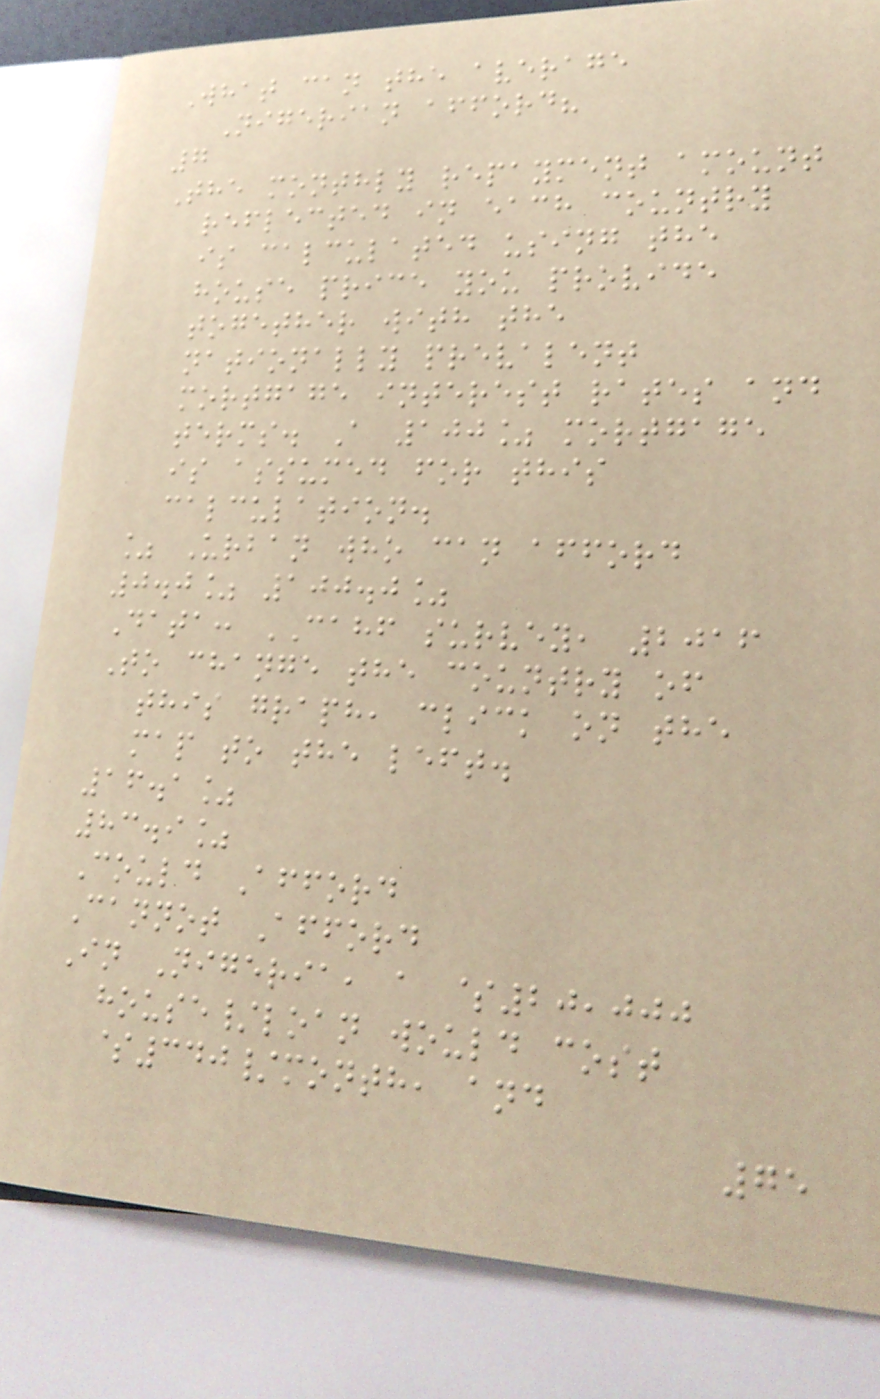What can the average
Nigerian afford?
7
The monthly repayment amount
reflected in each country
is calculated using the
house price you provide
together with the
nationally prevalent
mortgage interest rates and
terms. A 100% mortgage
is assumed for this
calculation.
% Urban who can afford
0.0% 100.0%
Data: CAHF survey, 2016
To change the country of
this graph, click on the
map to the left.
16.1%
83.9%
Could Afford
Cannot Afford
In Nigeria, a $20,000
house/loan would cost
$340/month, and
75
